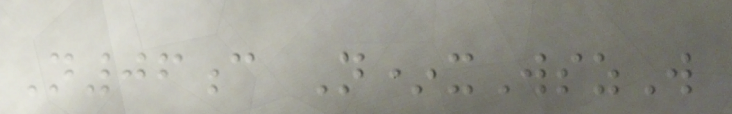N06c N*xWszW
